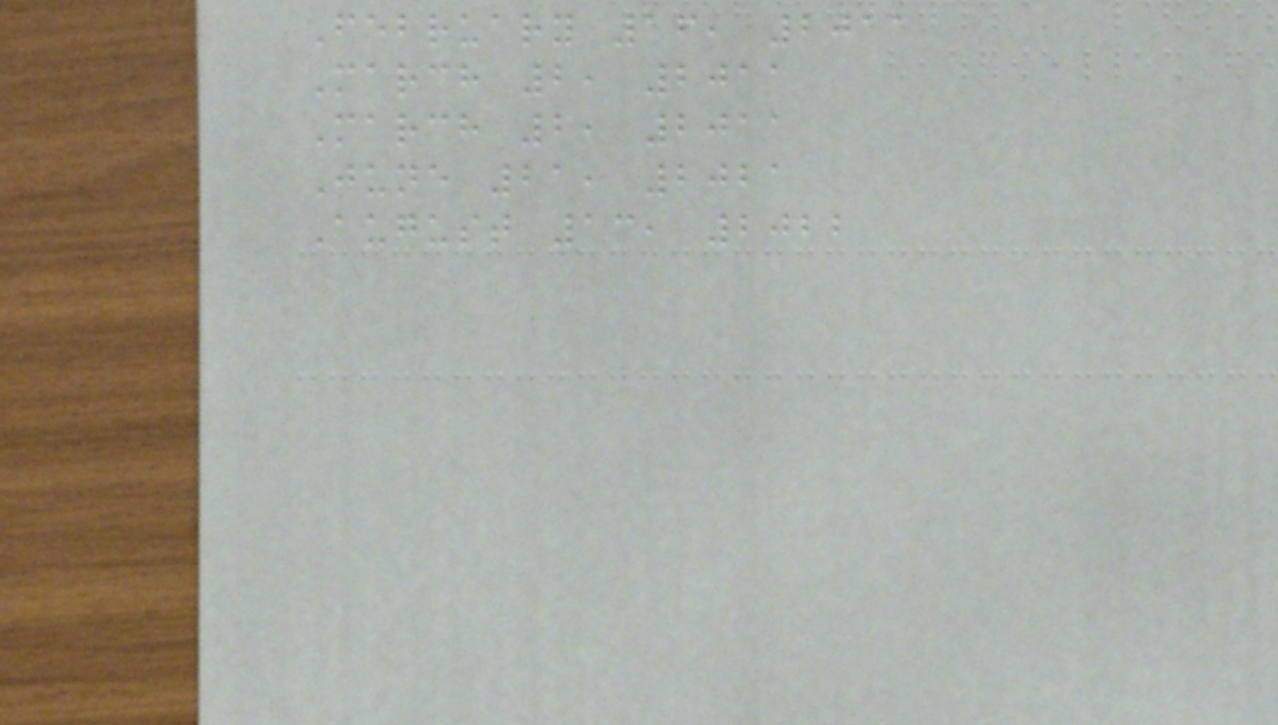February 16, 2011
March 2, 2011
March 2, 2011
June 21, 2021
August 13, 2022
